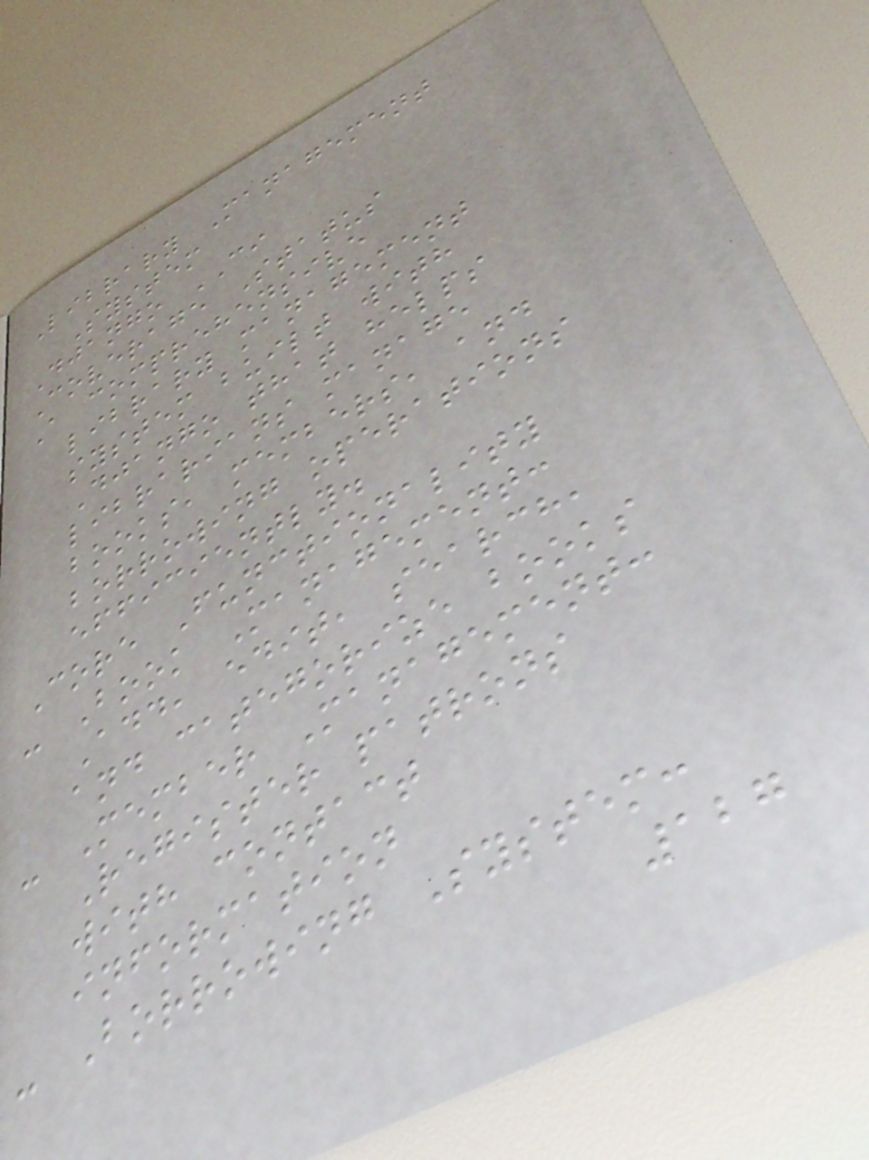Library Management
System
Django CI
Coverage Status
A comprehensive
library management
system built with
Django that helps
librarians manage
books, members, and
borrowing operations
efficiently.
Core Functionality
- Book Management:
Add, edit, search,
and categorize books
- Member Management:
Register patrons
with contact
information
- Borrowing System:
127
